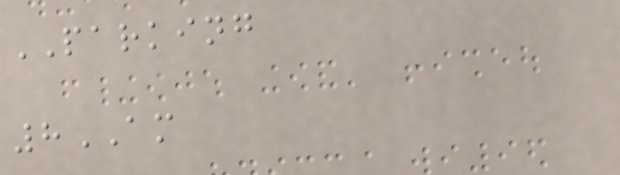PARKING
8AM
